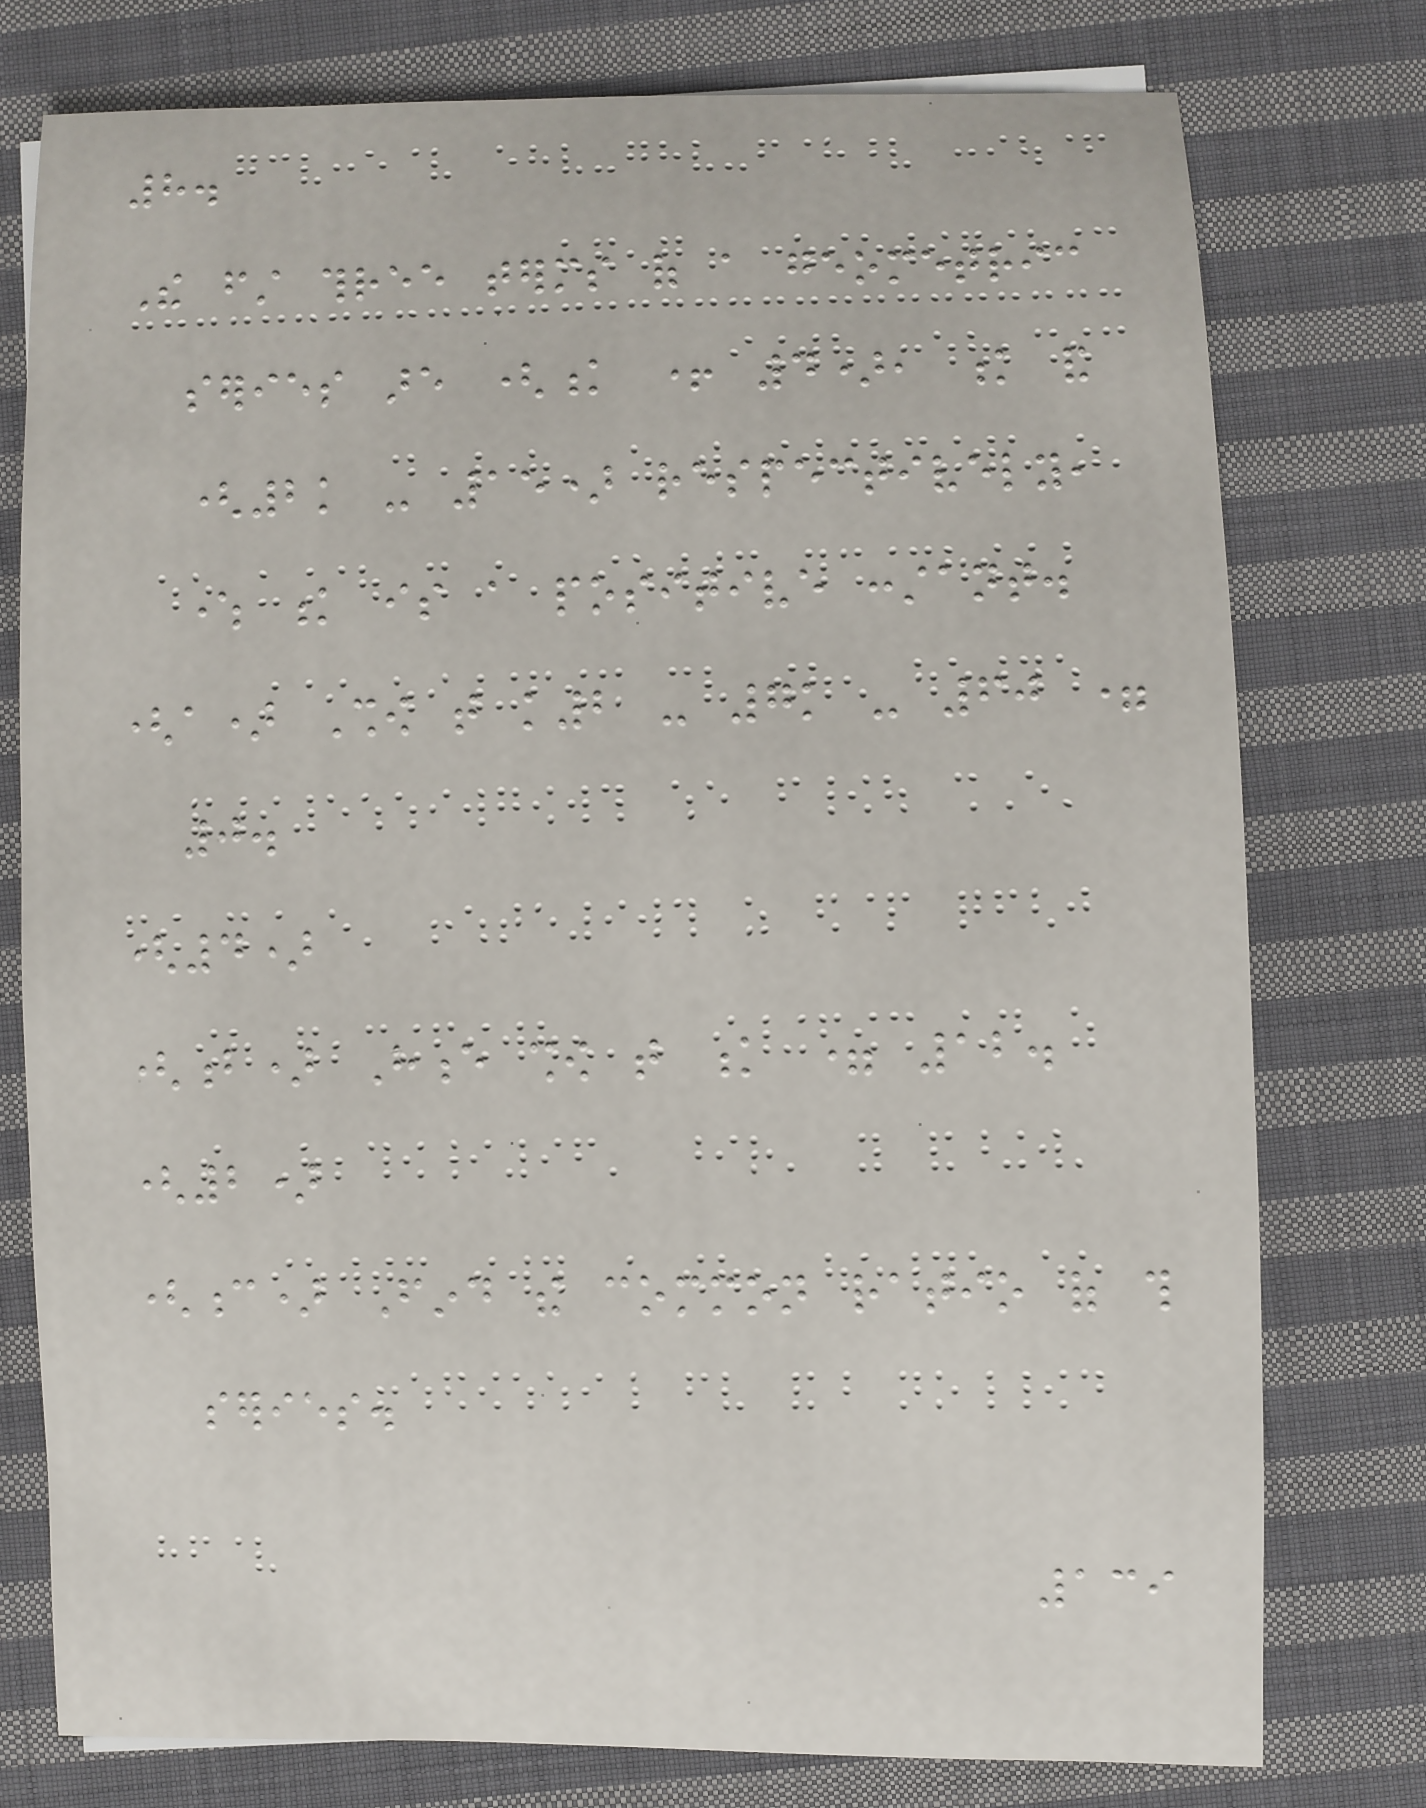8.
The first three terms of a geometric
series are (k + 4), k and
(2k - 15) respectively,
where k is a positive constant.
(a) Show that k2 - 7k - 60 =
0.
(4)
(b) Hence show that k = 12.
(2)
(c) Find the common ratio of this
series.
139
